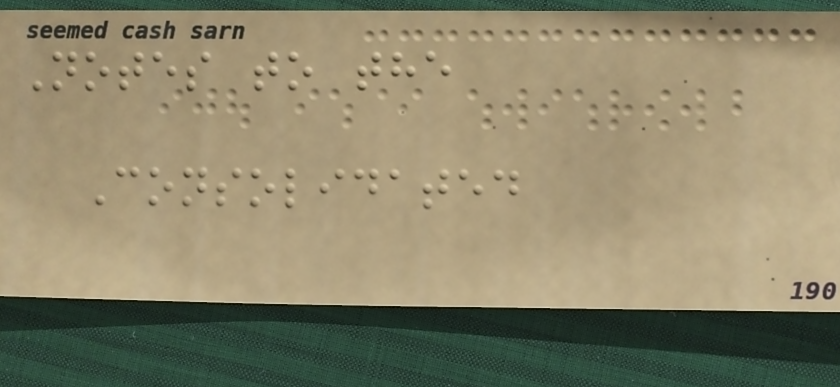Notes to the
Consolidated
